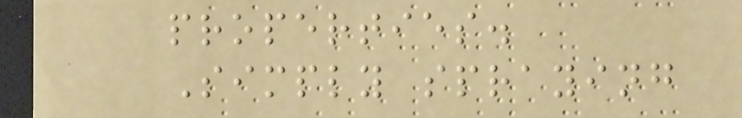properties.
Simply spraying
